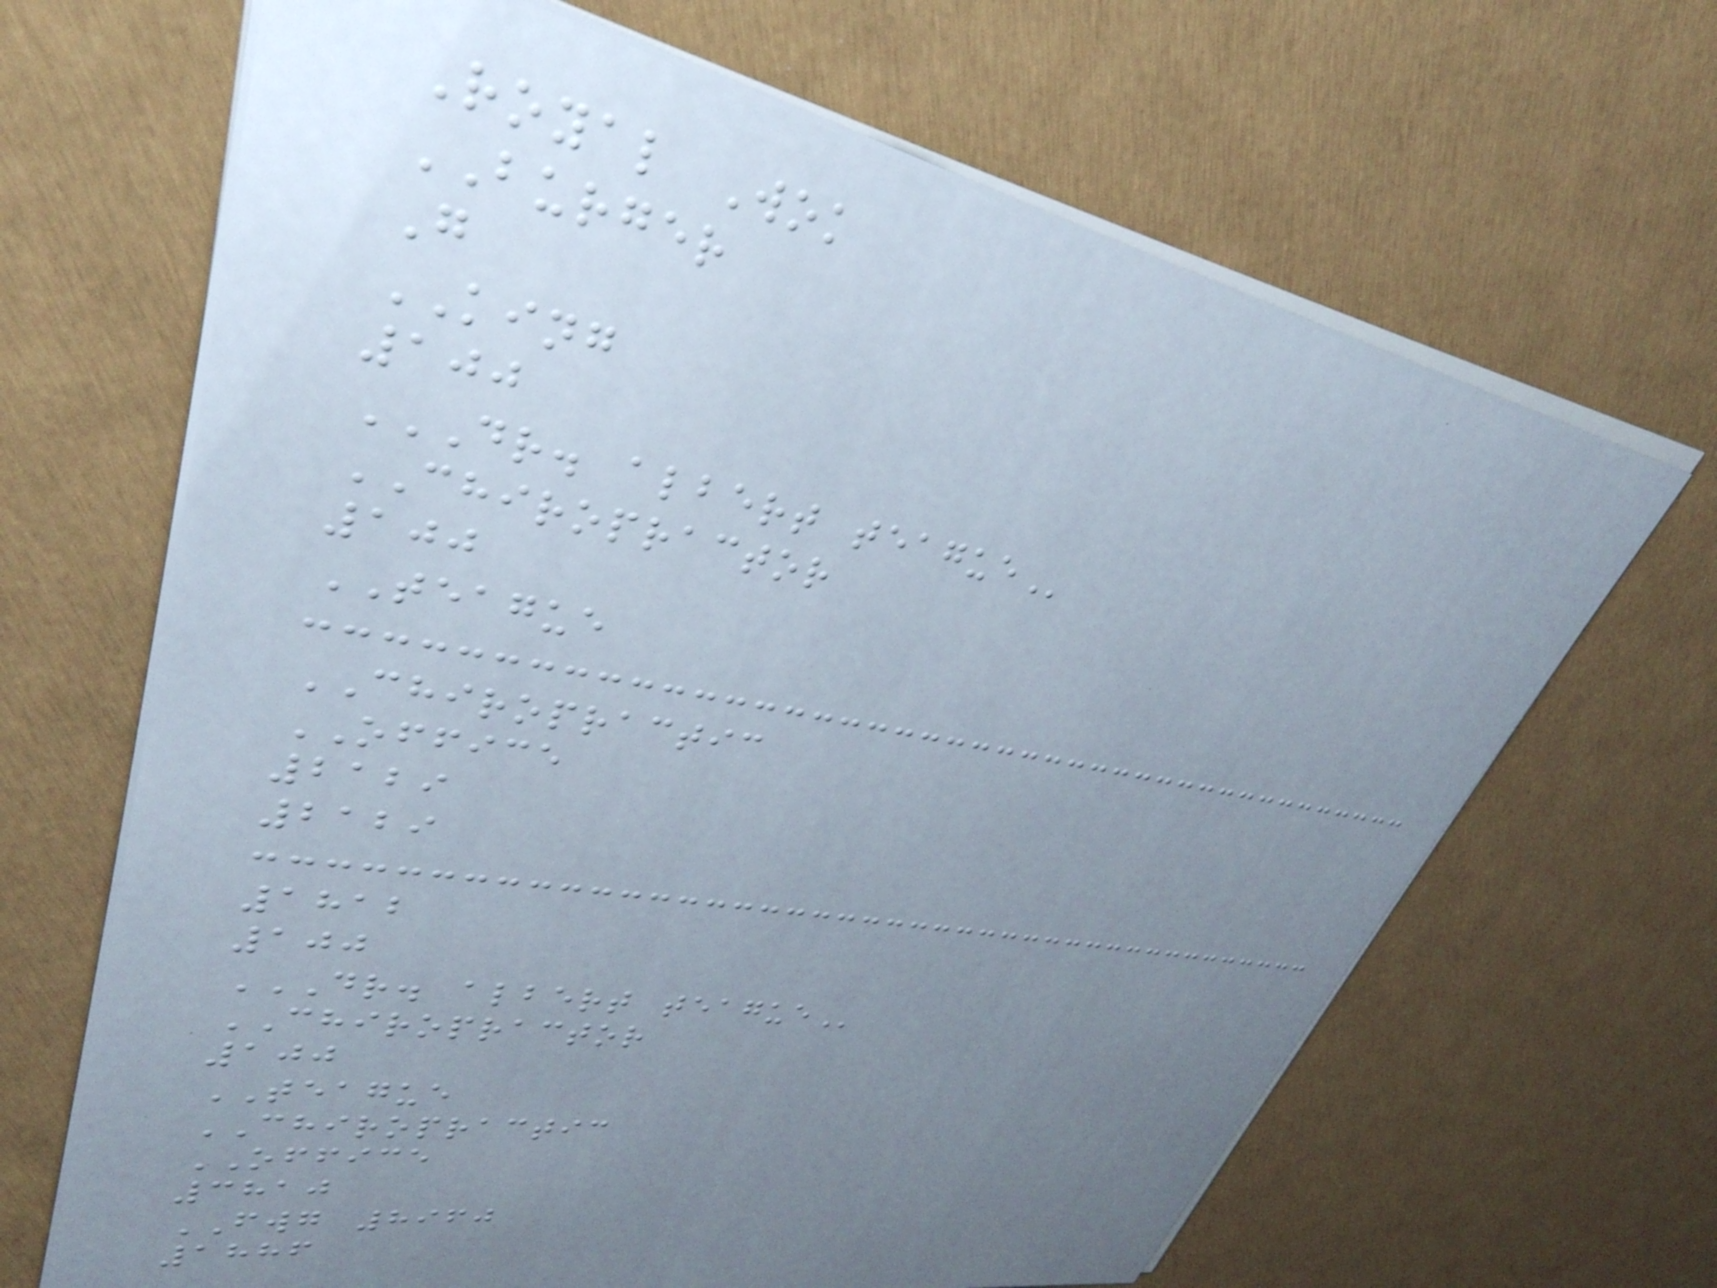Royal Wok
BURGER
G
KING
100
DR. ALBERT TEAGUE
CHIROPRACTOR
100
TEAGUE
CHIROPRACTIC
OFFICE
2129
2129
1812
100
DR. ALBERT TEAGUE
CHIROPRACTOR
100
TEAGUE
CHIROPRACTIC
OFFICE
3810
FWG 8960
1886
